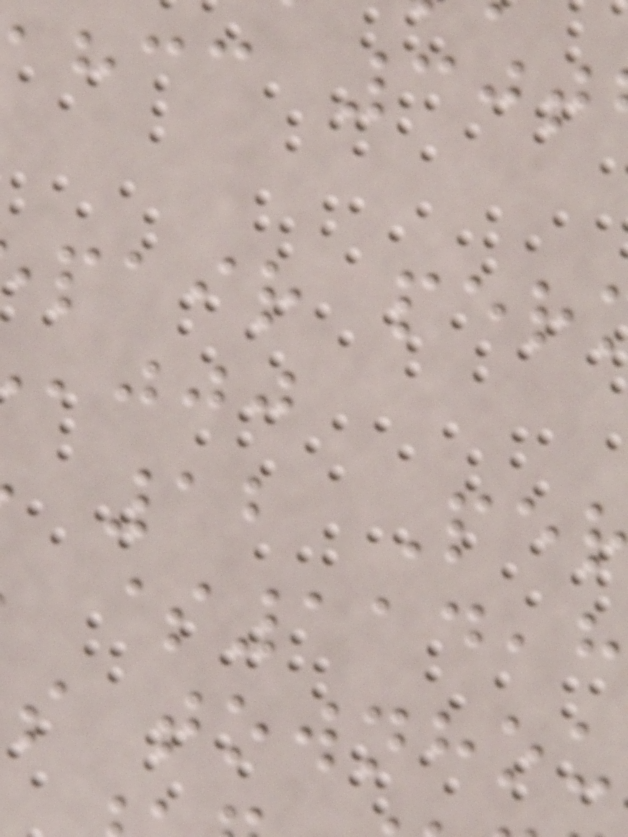ahcc 30
12 Pe
$114,8
